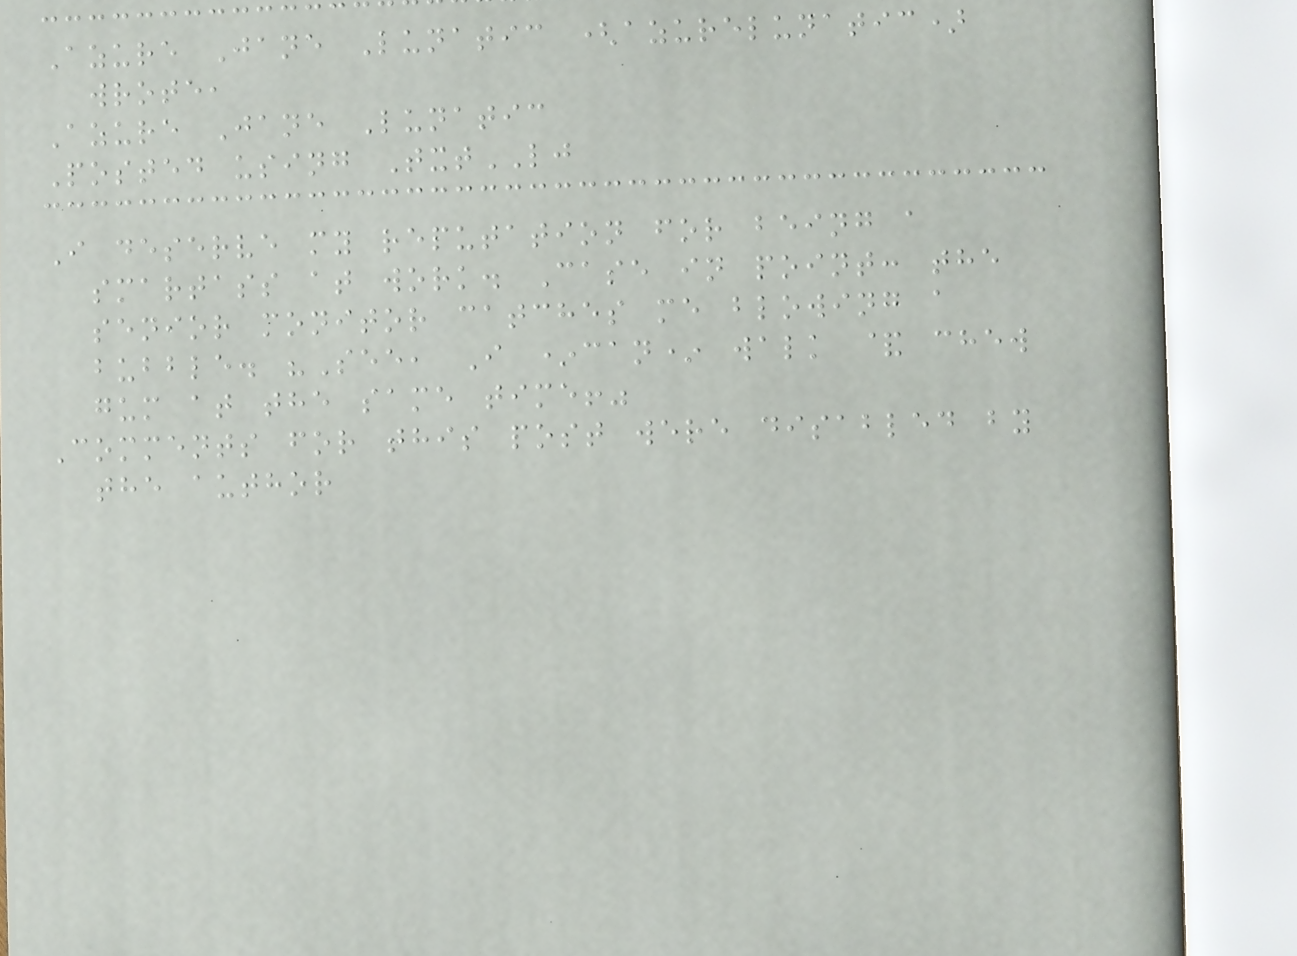Azure Jane Lunatic (azurelunatic)
wrote,
Azure Jane Lunatic
Posted using TxtLJ
I deserve my reputation for being a
smartass at work. Case in point: the
senior monitor catches me blowing a
bubble. "See, I *can* walk & chew
gum at the same time!"
Comments for this post were disabled by
the author
